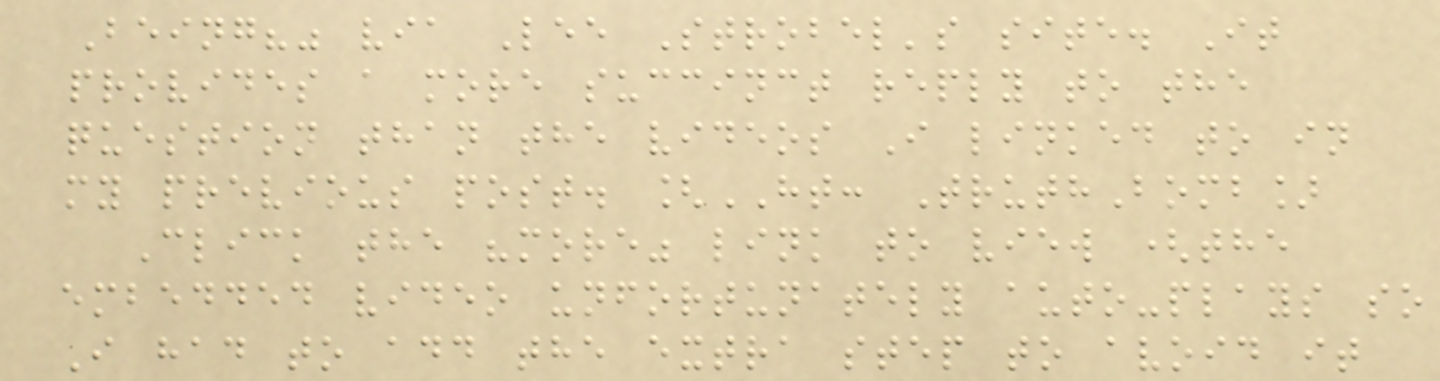Being?" via Lee Strobel's site. It
provides a more succinct reply to the
question than the videos I linked to in
my previous post. [HT: TruthBomb]
Click the "more" link to view (the
embedded video unfortunately auto-plays so
I had to add the extra step to avoid it
